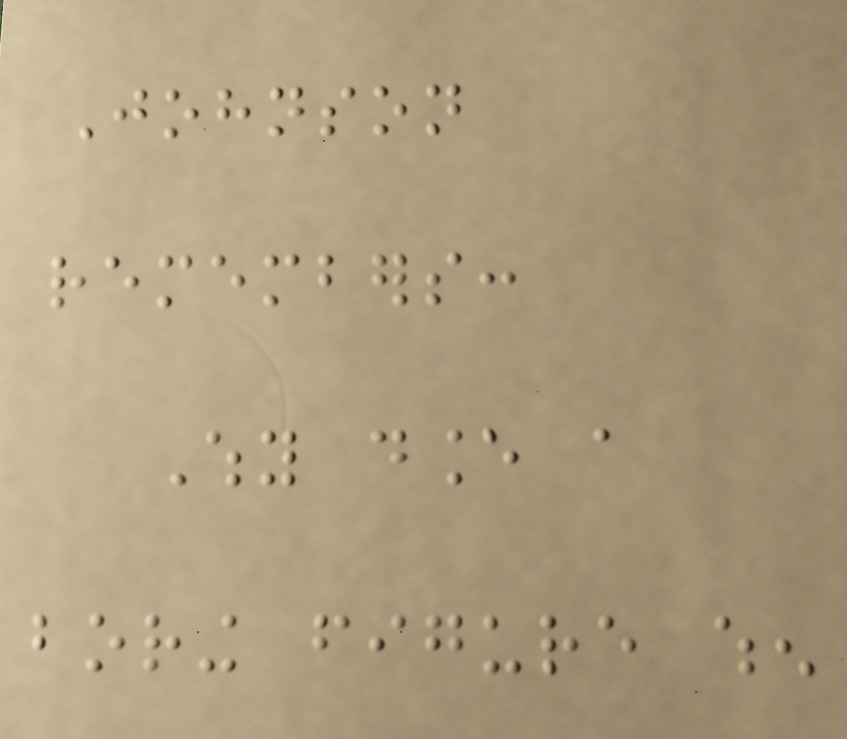Johnson
remembers:
Why dance a
boring figure when
